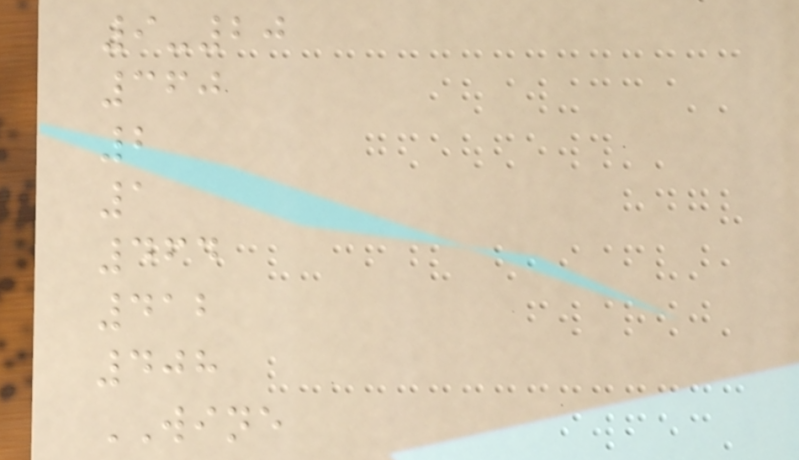9-20
360
2
1
464
412
408
WINE
